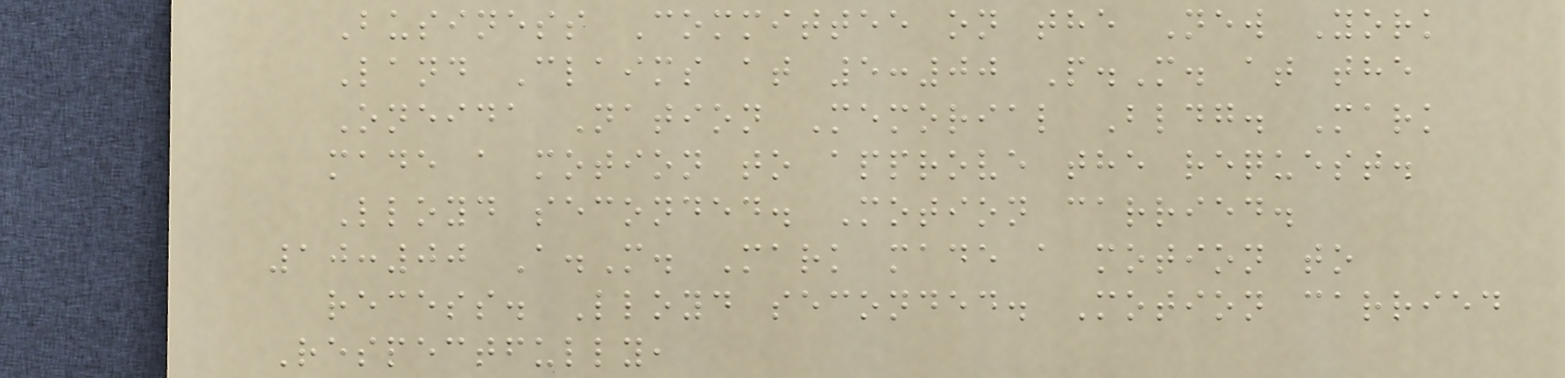Business Committee on the New York
Land Claims at 5:00 P.M. at the
Oneida Nation Memorial Bldg. Mark
made a motion to approve the request.
Lloyd seconded. Motion carried.
10:00 A.M. Mark made a motion to
recess. Lloyd seconded. Motion carried
Respectfully,
